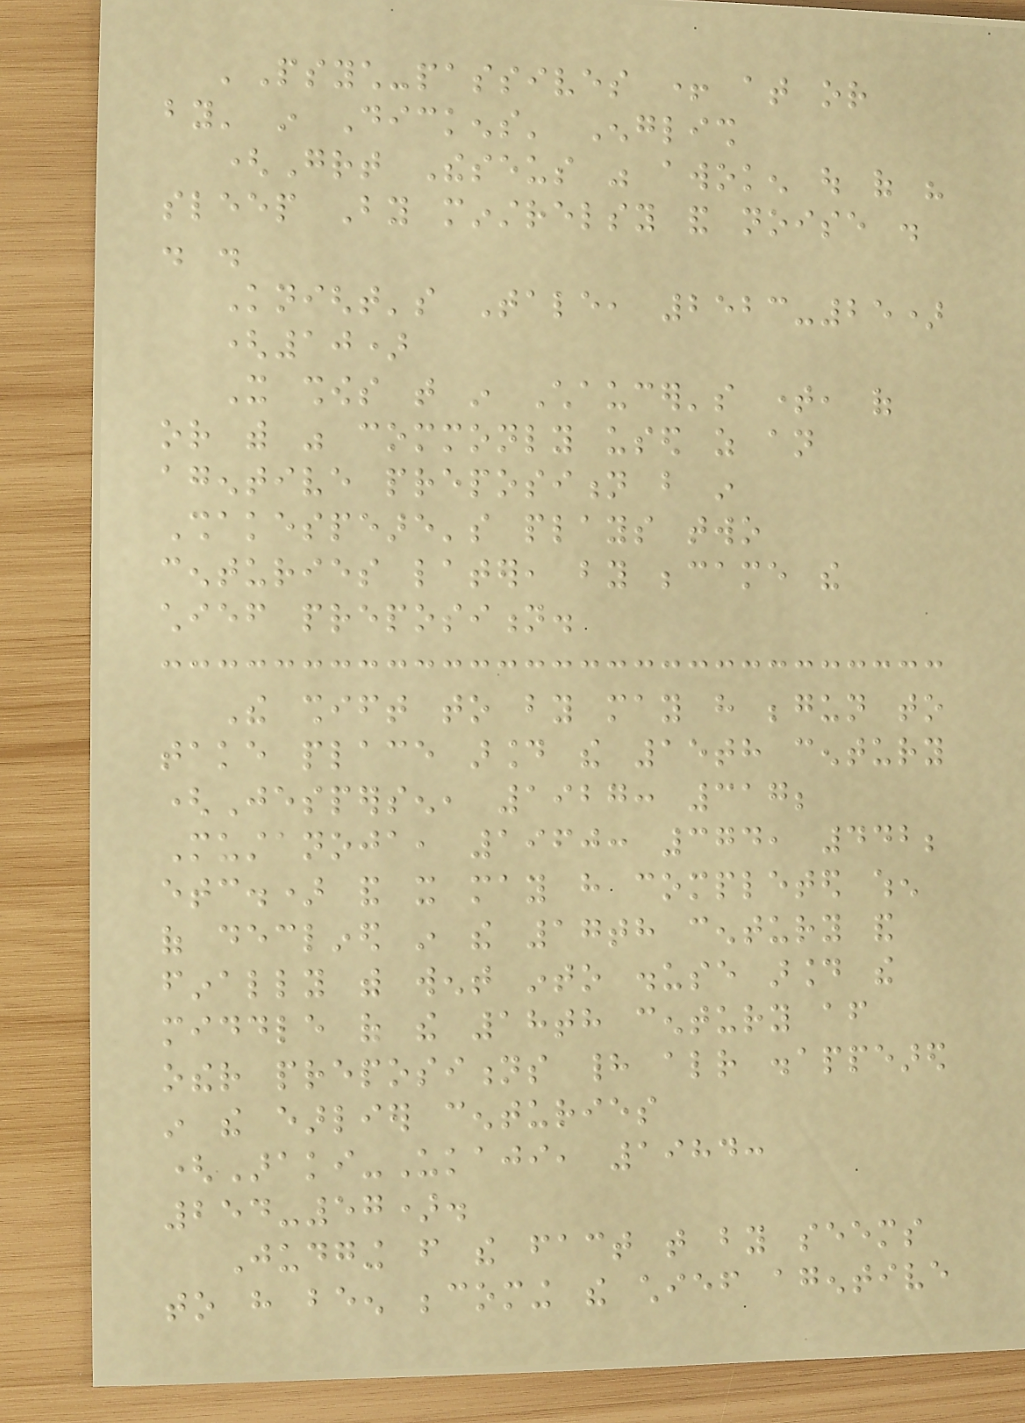'Psych-passives + at or
by' in Dickens' English
(Great Theseus was awoken out of his
sleep By minstrelsy and noise .
. .
Knight's Tale, 2523-25)
(10)
It shows that in Chaucer's time, of
or with was commonly used as an
agentive preposition but in
Shakespeare's plays two
centuries later, by became the
chief preposition.
The shift to by may have begun to
take place around the 15th century
(Jespersen, 1927: 317;
Mustanoja, 1960: 374, 442;
etc.) and it may have completed when
of declined in the 17th century and
finally with went into disuse around the
middle of the 18th century after
other prepositions had already disappeared
in the earlier centuries
(Araki-Ukaji, 1984:
254-57).
Judging from the fact that by seems
to have been becoming the chief agentive
